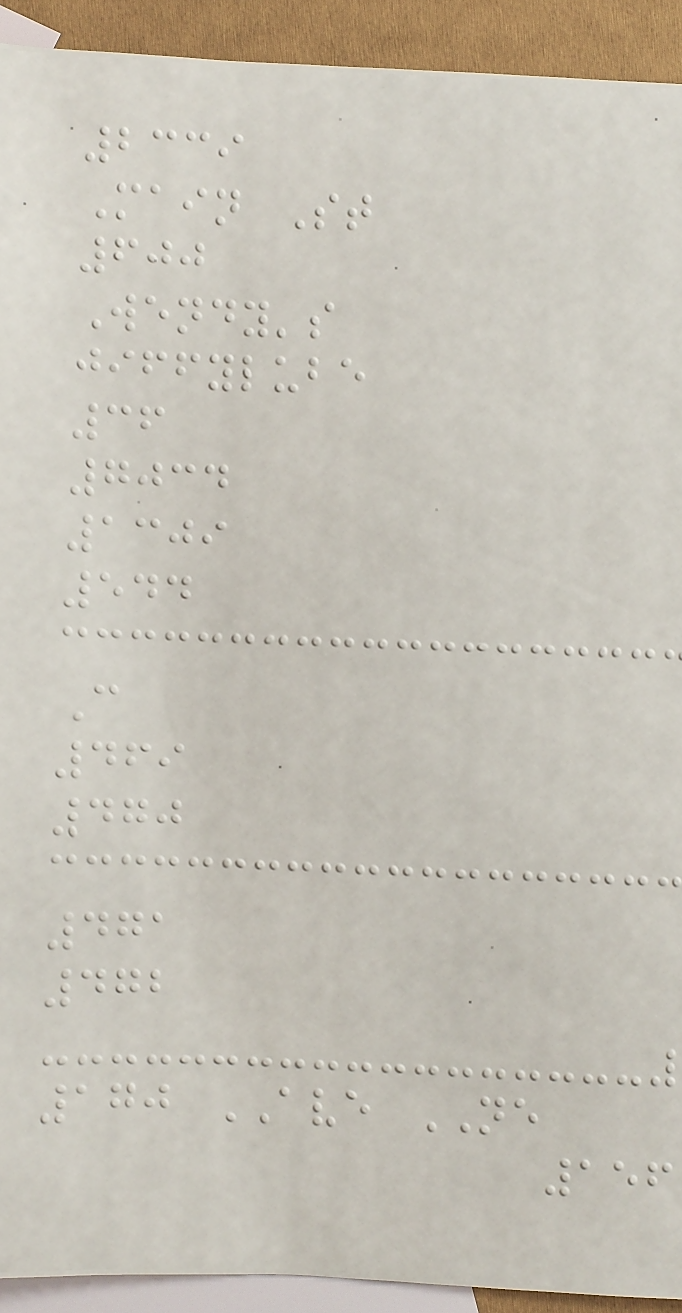2339
Main St
600
Wendy's
jiffylube
36
7034
1309
544
C
469
470
471
472
170 AVE NE
156
